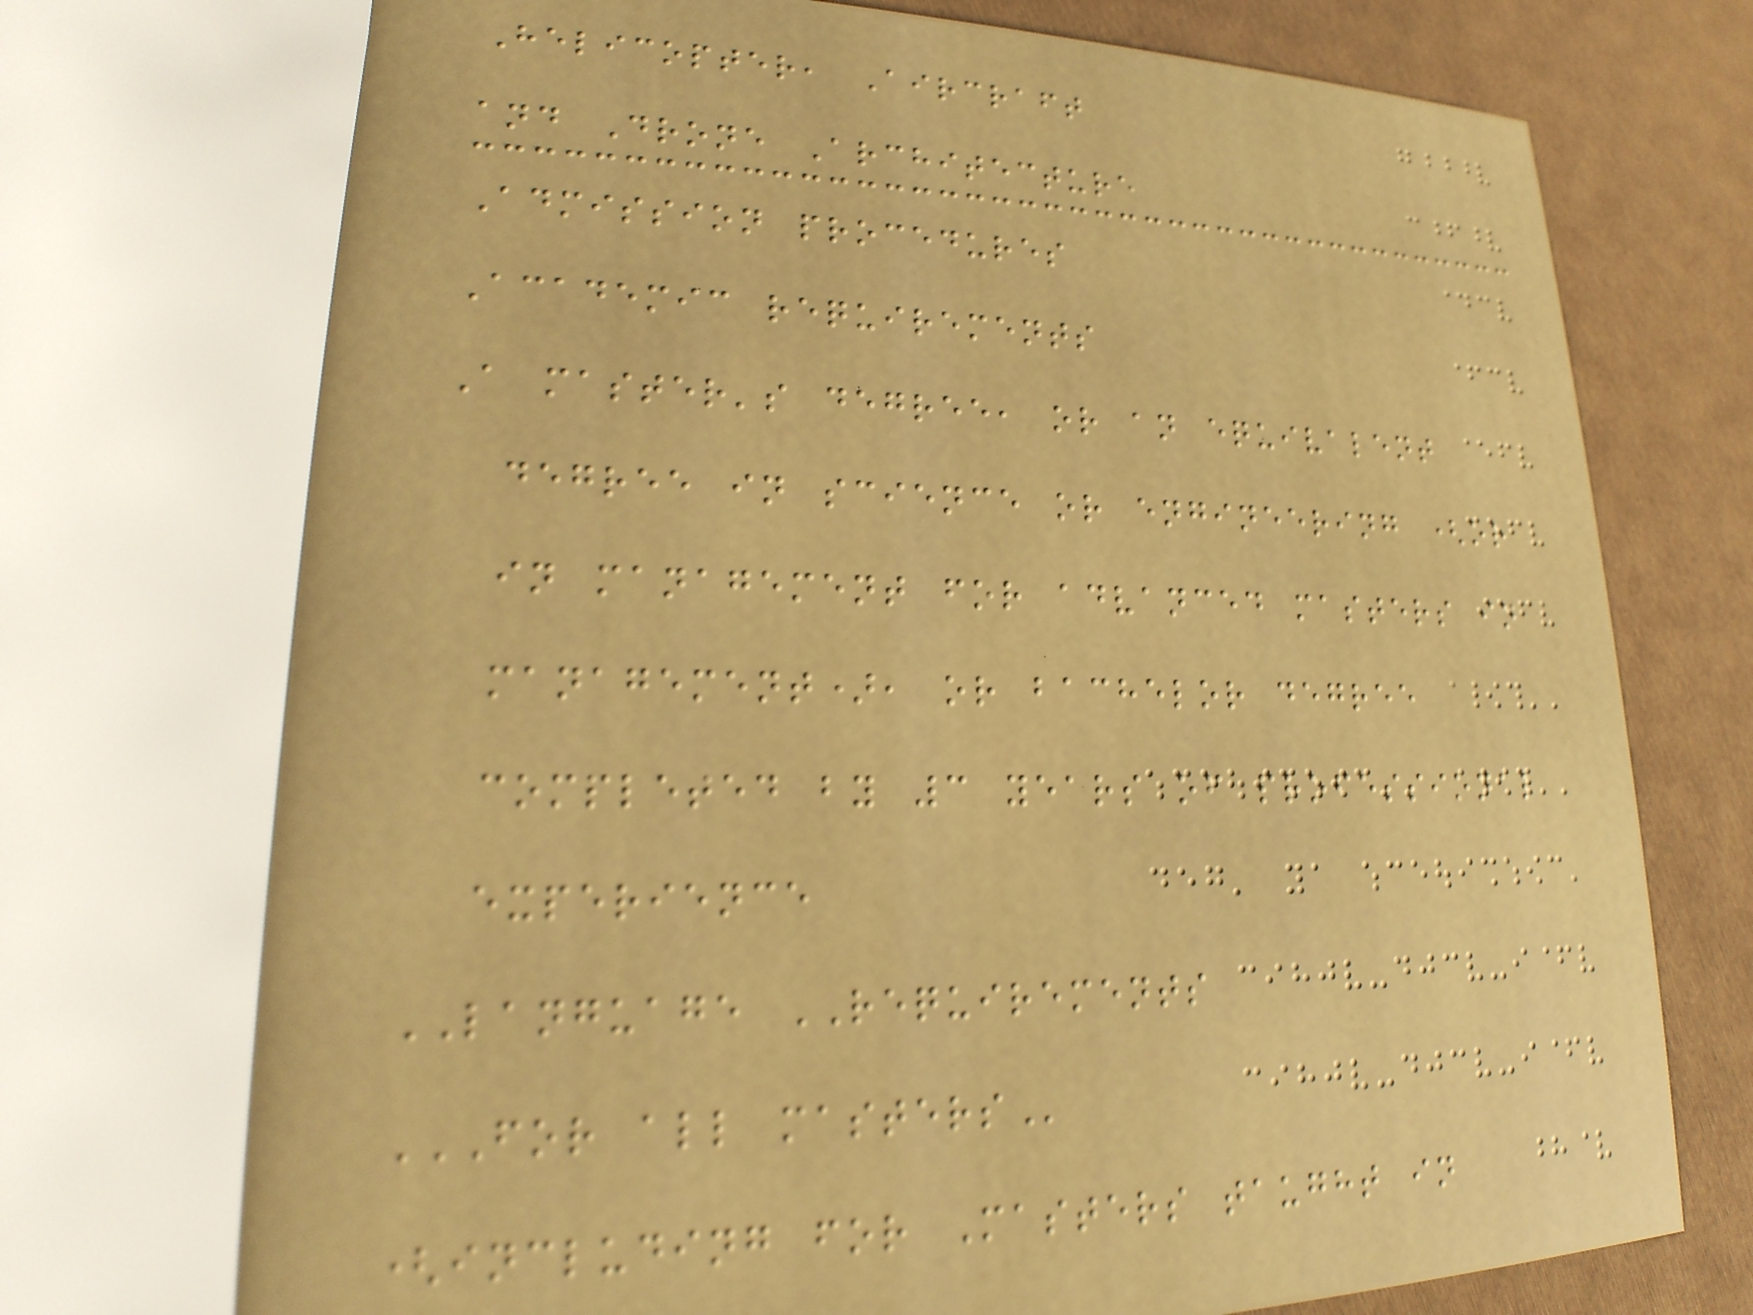Helicopter, Aircraft
and Drone Architecture
Admission procedures
Academic requirements
A master's degree, or an equivalent
degree in science or engineering (or
in management for advanced masters in
management), or bachelor degree
completed by 3 years of professional
experience
LANGUAGE REQUIREMENTS
FOR ALL MASTERS
(including for Masters taught in
